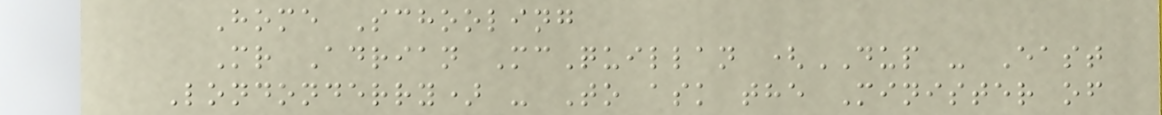Home Schooling
Mr Adrian McQuillan (DUP - East
Londonderry) - To ask the Minister of
